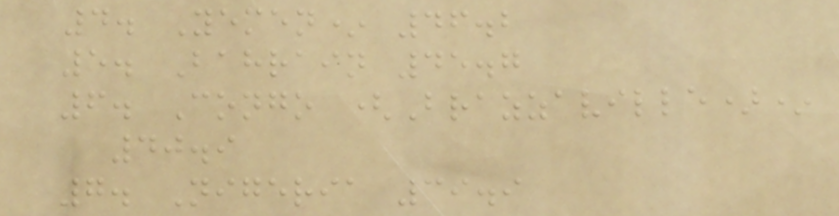4. Yemen* 46.2
5. Bahrain 45.7
6. Congo (Brazzaville)*
40.9
7. Nigeria 39.9
